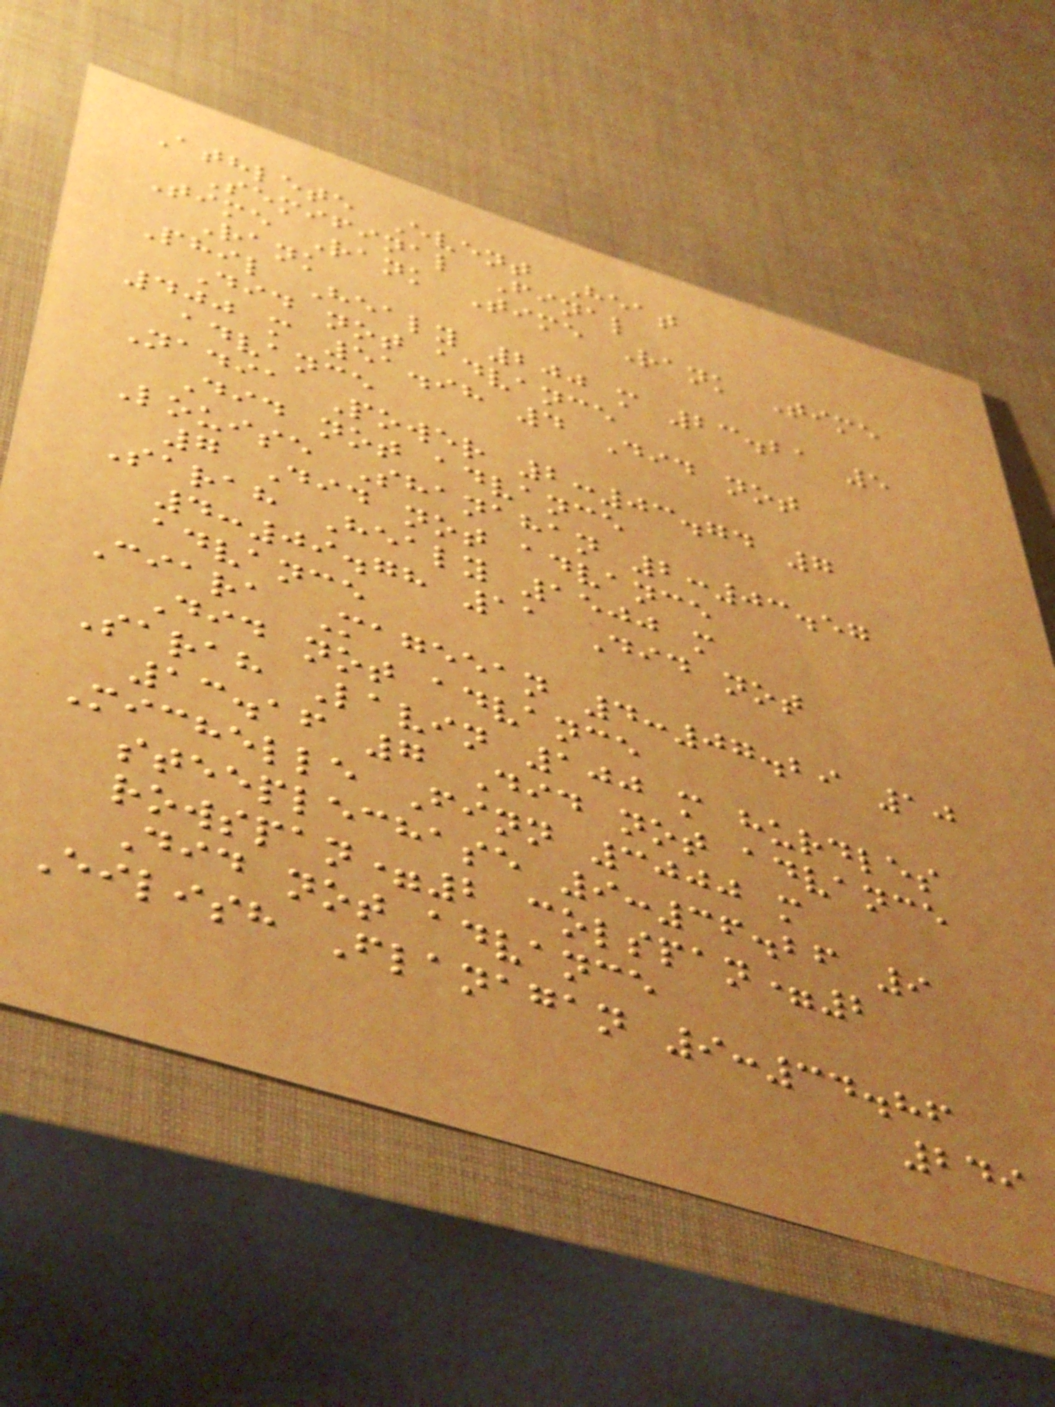Athlete Event Heat
Semifinal Final
Time Rank Time Rank Time
Rank
Phil Healy 200 m 23.21 5
Did not advance
400 m 51.98 4 Did not
advance
Nadia Power 2:03.74 7
Did not advance
Louise Shanahan 2:03.57
7 Did not advance
Sarah Healy 1500 m
4:09.78 11 Did not
advance
Ciara Mageean 4:07.29 10
Did not advance
Sarah Lavin 100 m hurdles
13.16 7 Did not advance
Michelle Finn 3000 m
steeplechase 9:36.26 9
rowspan=2 colspan=2
Did not advance
Eilish Flanagan 9:34.86
249
